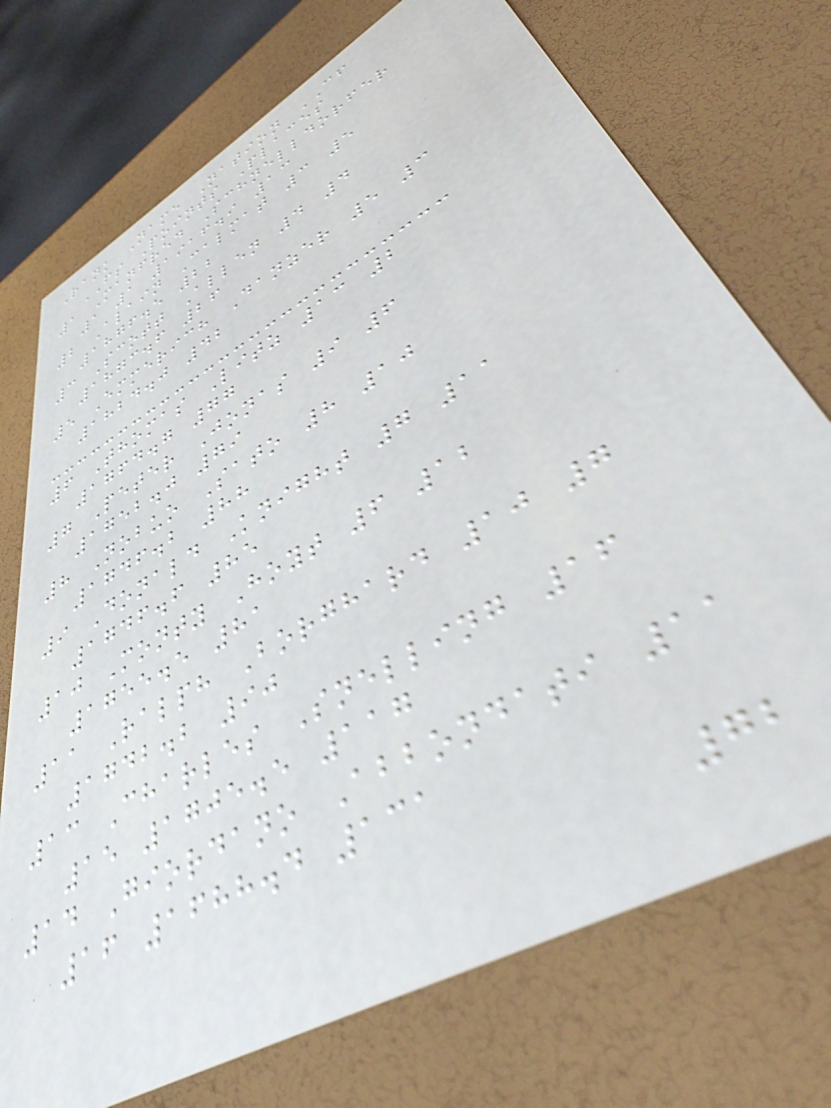Rank Name Nation CF
FS Points Places
1 Manfred Schnelldorfer
1 1 1916.9 13
2 Alain Calmat 3 5
1876.5 22
3 Scott Allen 4 4
1873.6 26
5 Emmerich Danzer 5 3
1824.0 42
6 Thomas Litz 13 2
1764.7 77
7 Peter Jonas 9 6
1752.0 79
8 Nobuo Sato 8 10
1746.2 88
9 Donald Knight 7 11
1746.6 85
10 Monty Hoyt 6 12
1755.5 81
11 Ralph Borghard 10 7
1742.2 90
13 Charles Snelling 16
15 1705.5 117
14 Giordano Abbondati 11
16 1688.4 131
72
